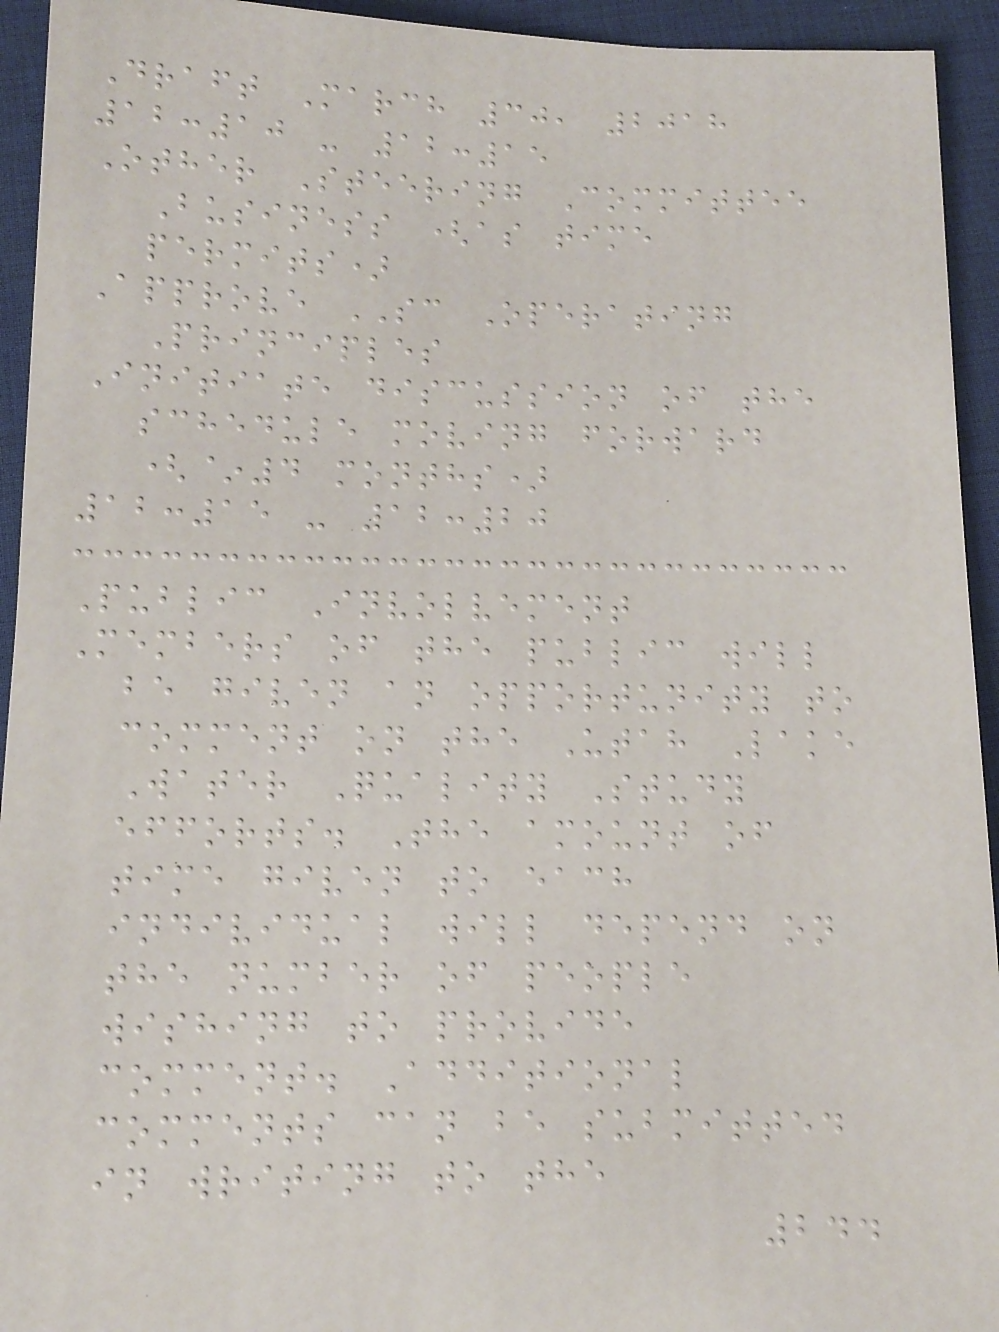Draft March 30, 2018
12:10 - 12:15
Other Steering Committee
Business (as time
permits)
Approve SC Operating
Principles
Initiate discussion of the
schedule moving forward
(~4 months)
12:15 - 12:20
Public Involvement
Members of the public will
be given an opportunity to
comment on the Utah Lake
Water Quality Study
efforts. The amount of
time given to each
individual will depend on
the number of people
wishing to provide
comment. Additional
comments can be submitted
in writing to the
244
